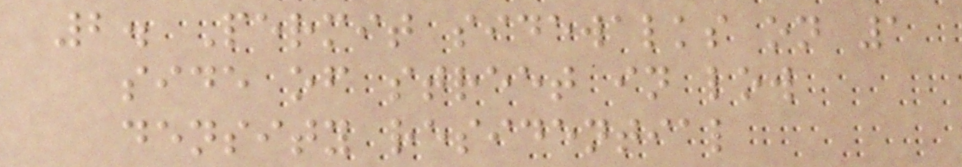2. Permit sidewalks on 1
side of street in low
density residential
